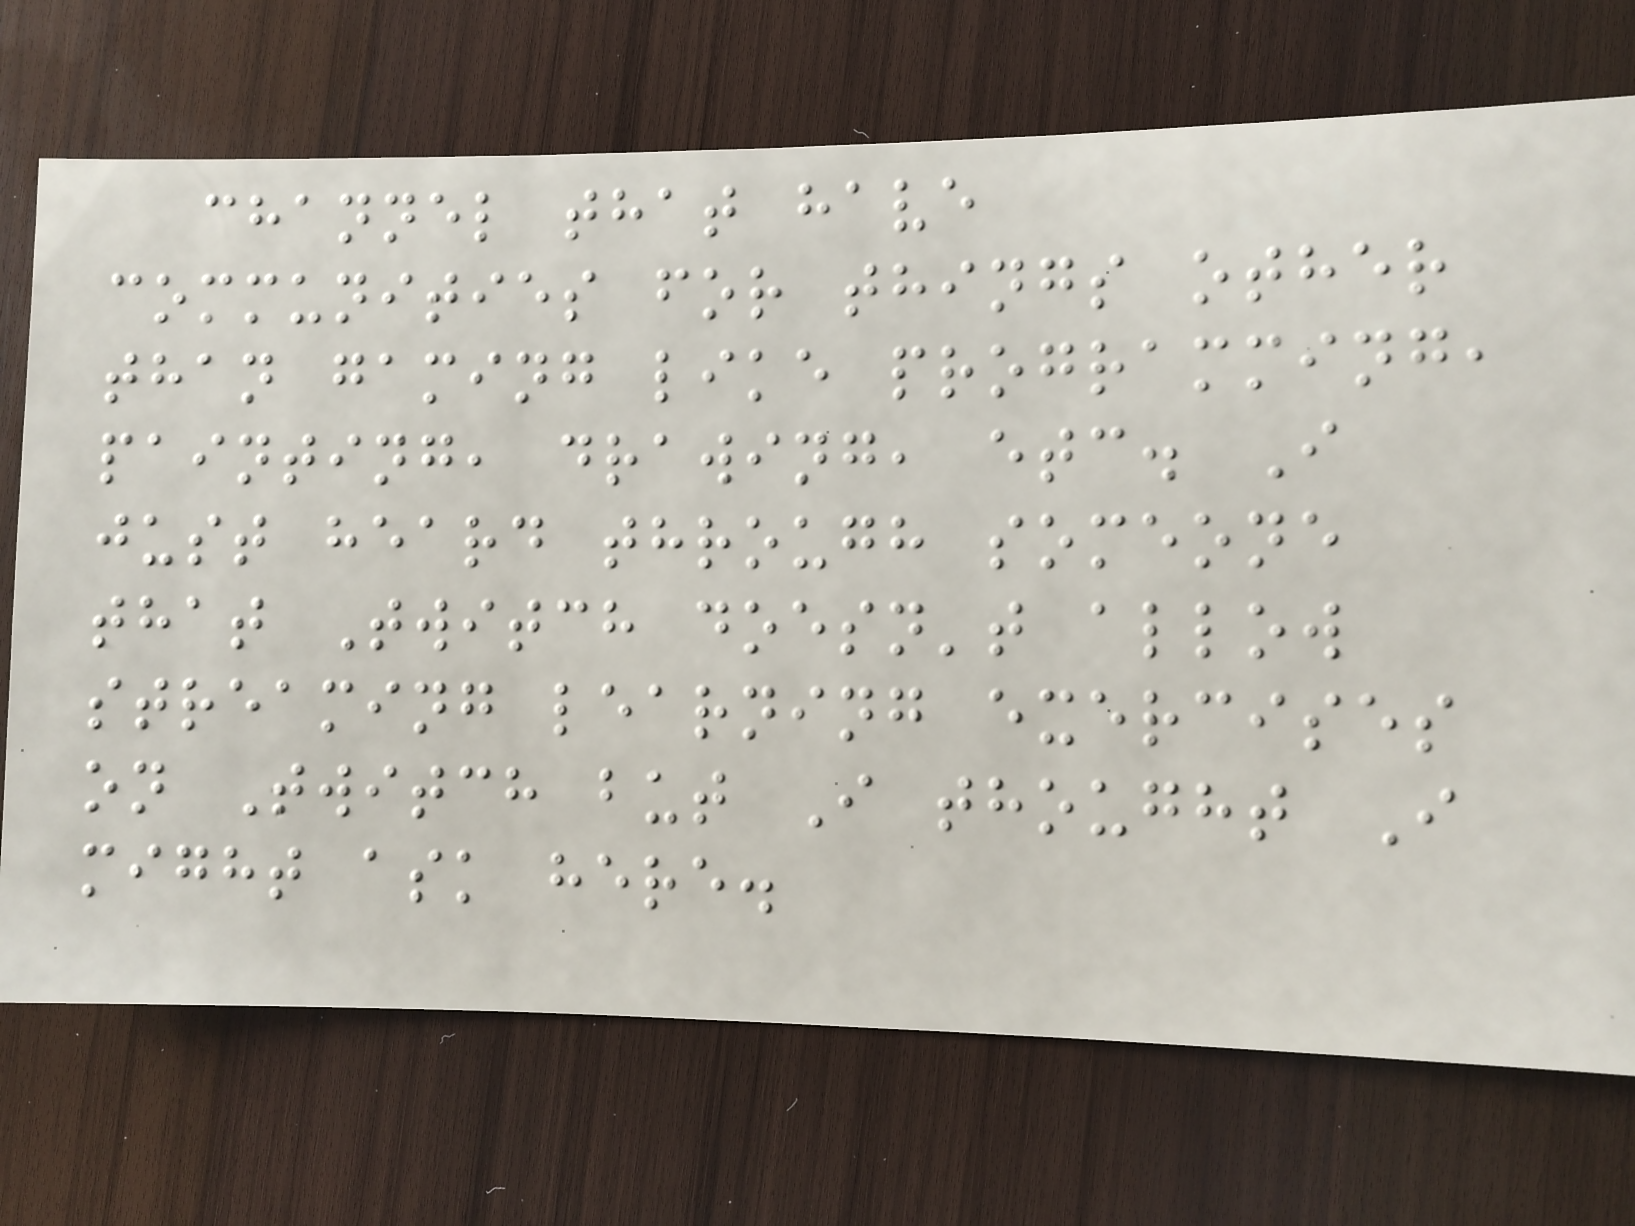channel that have
communities for things other
than gaming like programming,
painting, drawing, etc. I
just heard through someone
that Twitch doesn't allow
streaming learning exercises
on Twitch but I thought I
might ask here.
